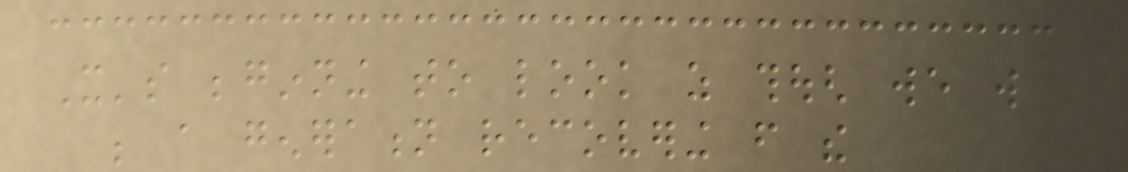It's beginning to look as though we will
be a generation recovering from the
